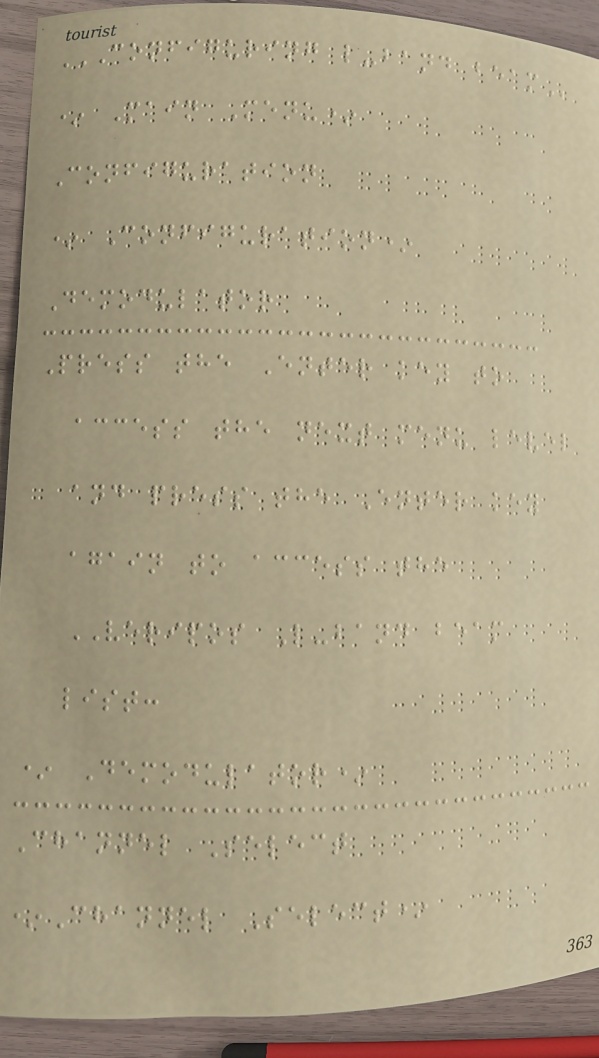CONFIGURING L-BAND BEAM
* Main Menu*
Configuration
* Configuration*
Demodulator
Press the Enter key to
access the next menu level
and press the Enter key
again to access the
VERIPOS L-band beam
list:
* Demodulator*
Channel Select
*Channel Select*
